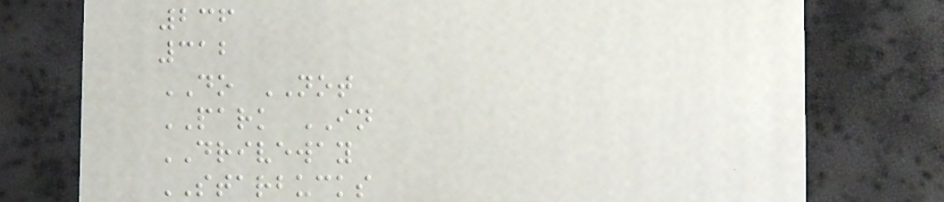236
312
DO NOT
PARK IN
DRIVEWAY
STARBUCKS
